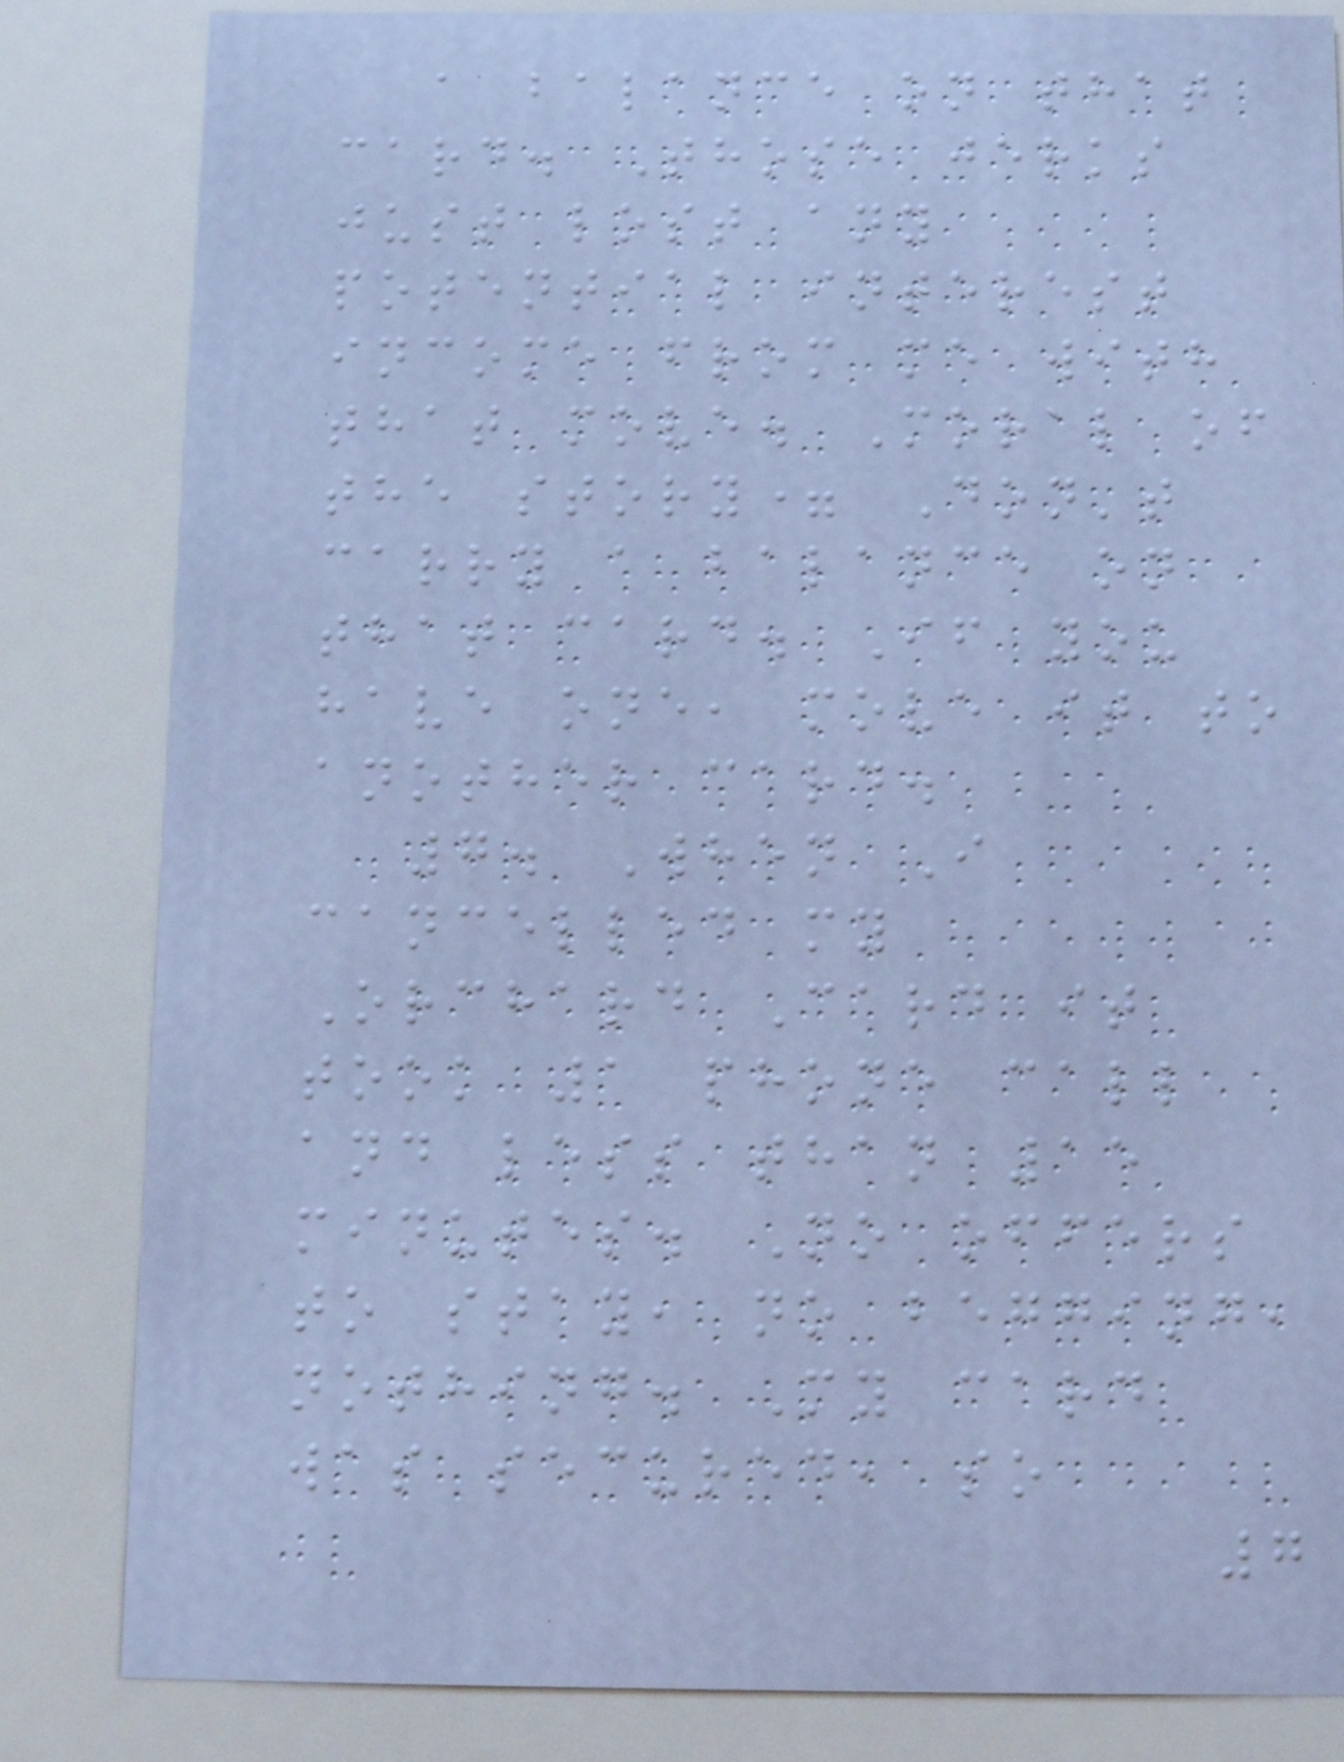a balance on that
card. Those jerks
just lost any
potential interest
income from me with
that move. Moral of
the story= Don't
carry a balance on
that card. If you
have one, move it to
another card.
7. When I
cancelled my
Orchard Card it
took 1 phone call
and less than 15
minutes. No offers
to stay, no begging,
nothing. My card
was secured, so
7
